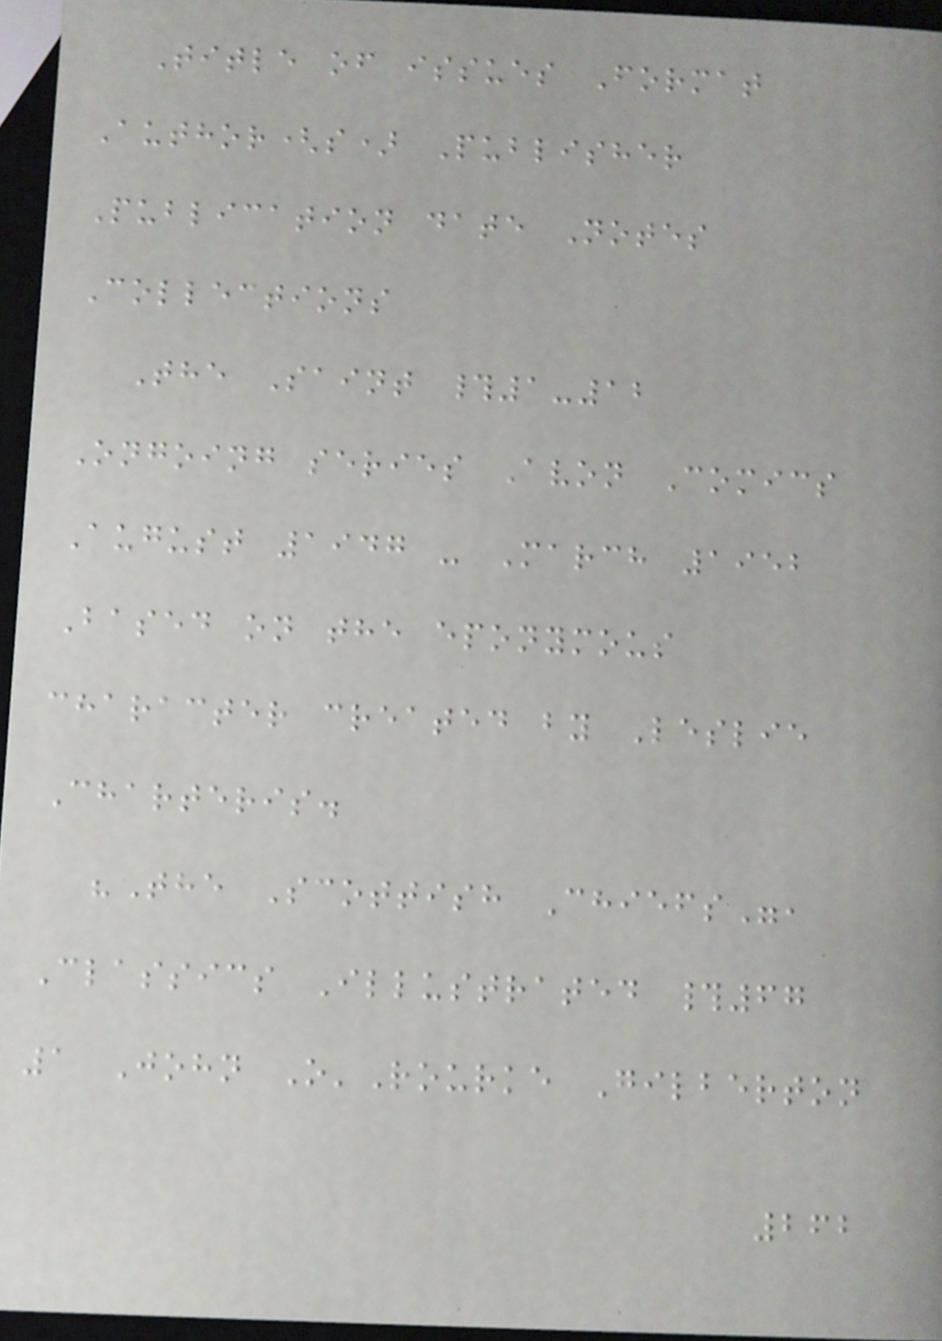Title of issues Format
Author(s) Publisher
Publication date Notes
Collections
The Saint #1-12
Ongoing series Avon Comics
August 1947 - March 1952
Based on the eponymous
character created by Leslie
Charteris.
"The Scottish Chiefs",
Classics Illustrated #67
1 John O'Rourke Gilberton
262
